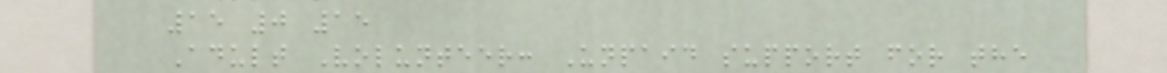15 0 15
Adult Volunteer: Unpaid support for the
